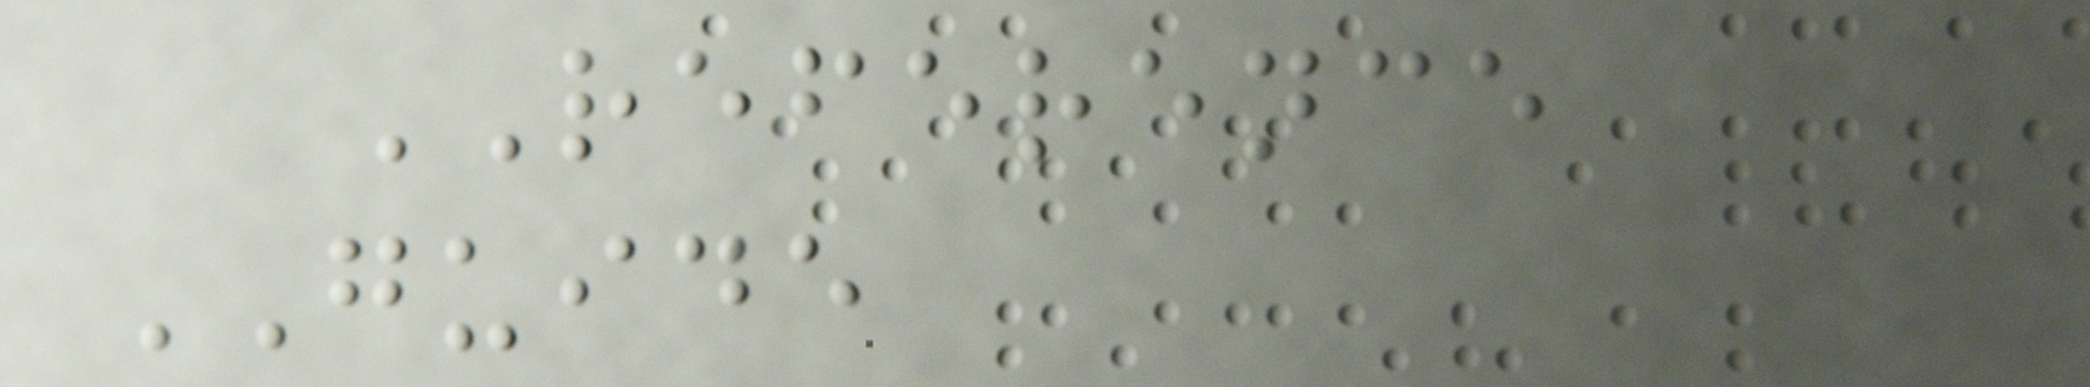REFERENCE
GUIDE
